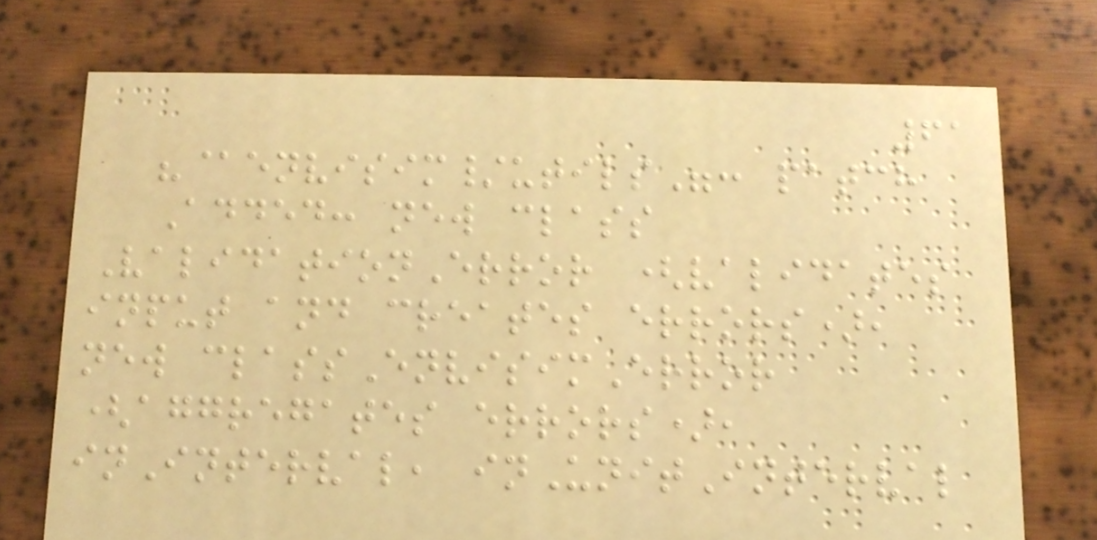61
"@envisim/utils": patch
Added: new class
ValidationError (validates
input and creates errors),
new classEnvisimError
(aggregates errors),
inInterval, inUnitInterval
